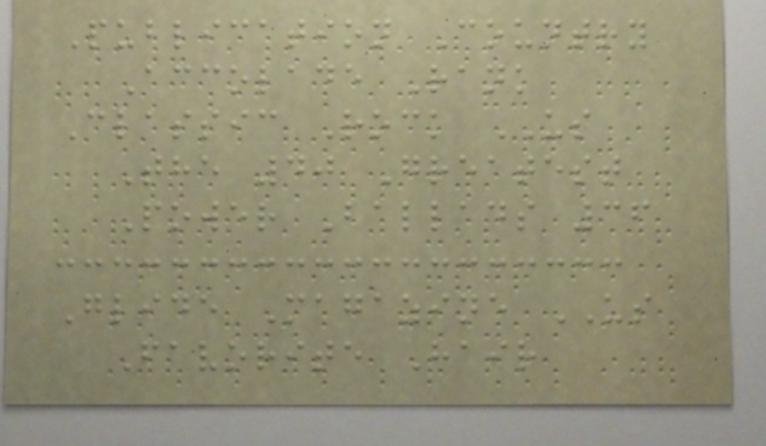Publication Country
Accolade Rank
Classic Rock US
The 40 Greatest
Power Ballads 36
Glide Magazine US
Favorite Hair
